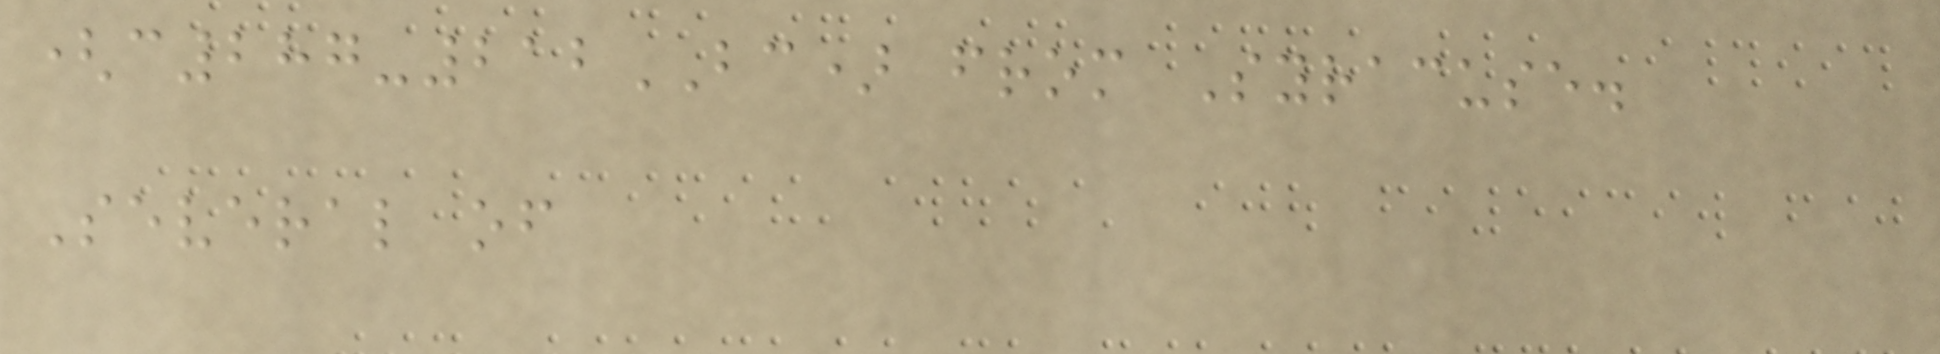(c287-212BC) from Syracuse.
Several of
